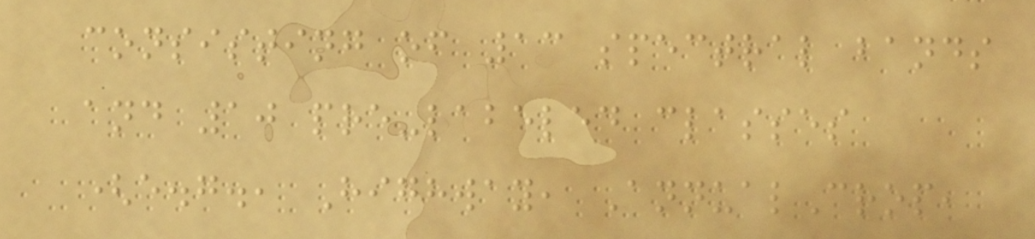consisting of 13 spectral bands
and 10 pre-labeled classes
(e.g., Highway, AnnualCrop,
